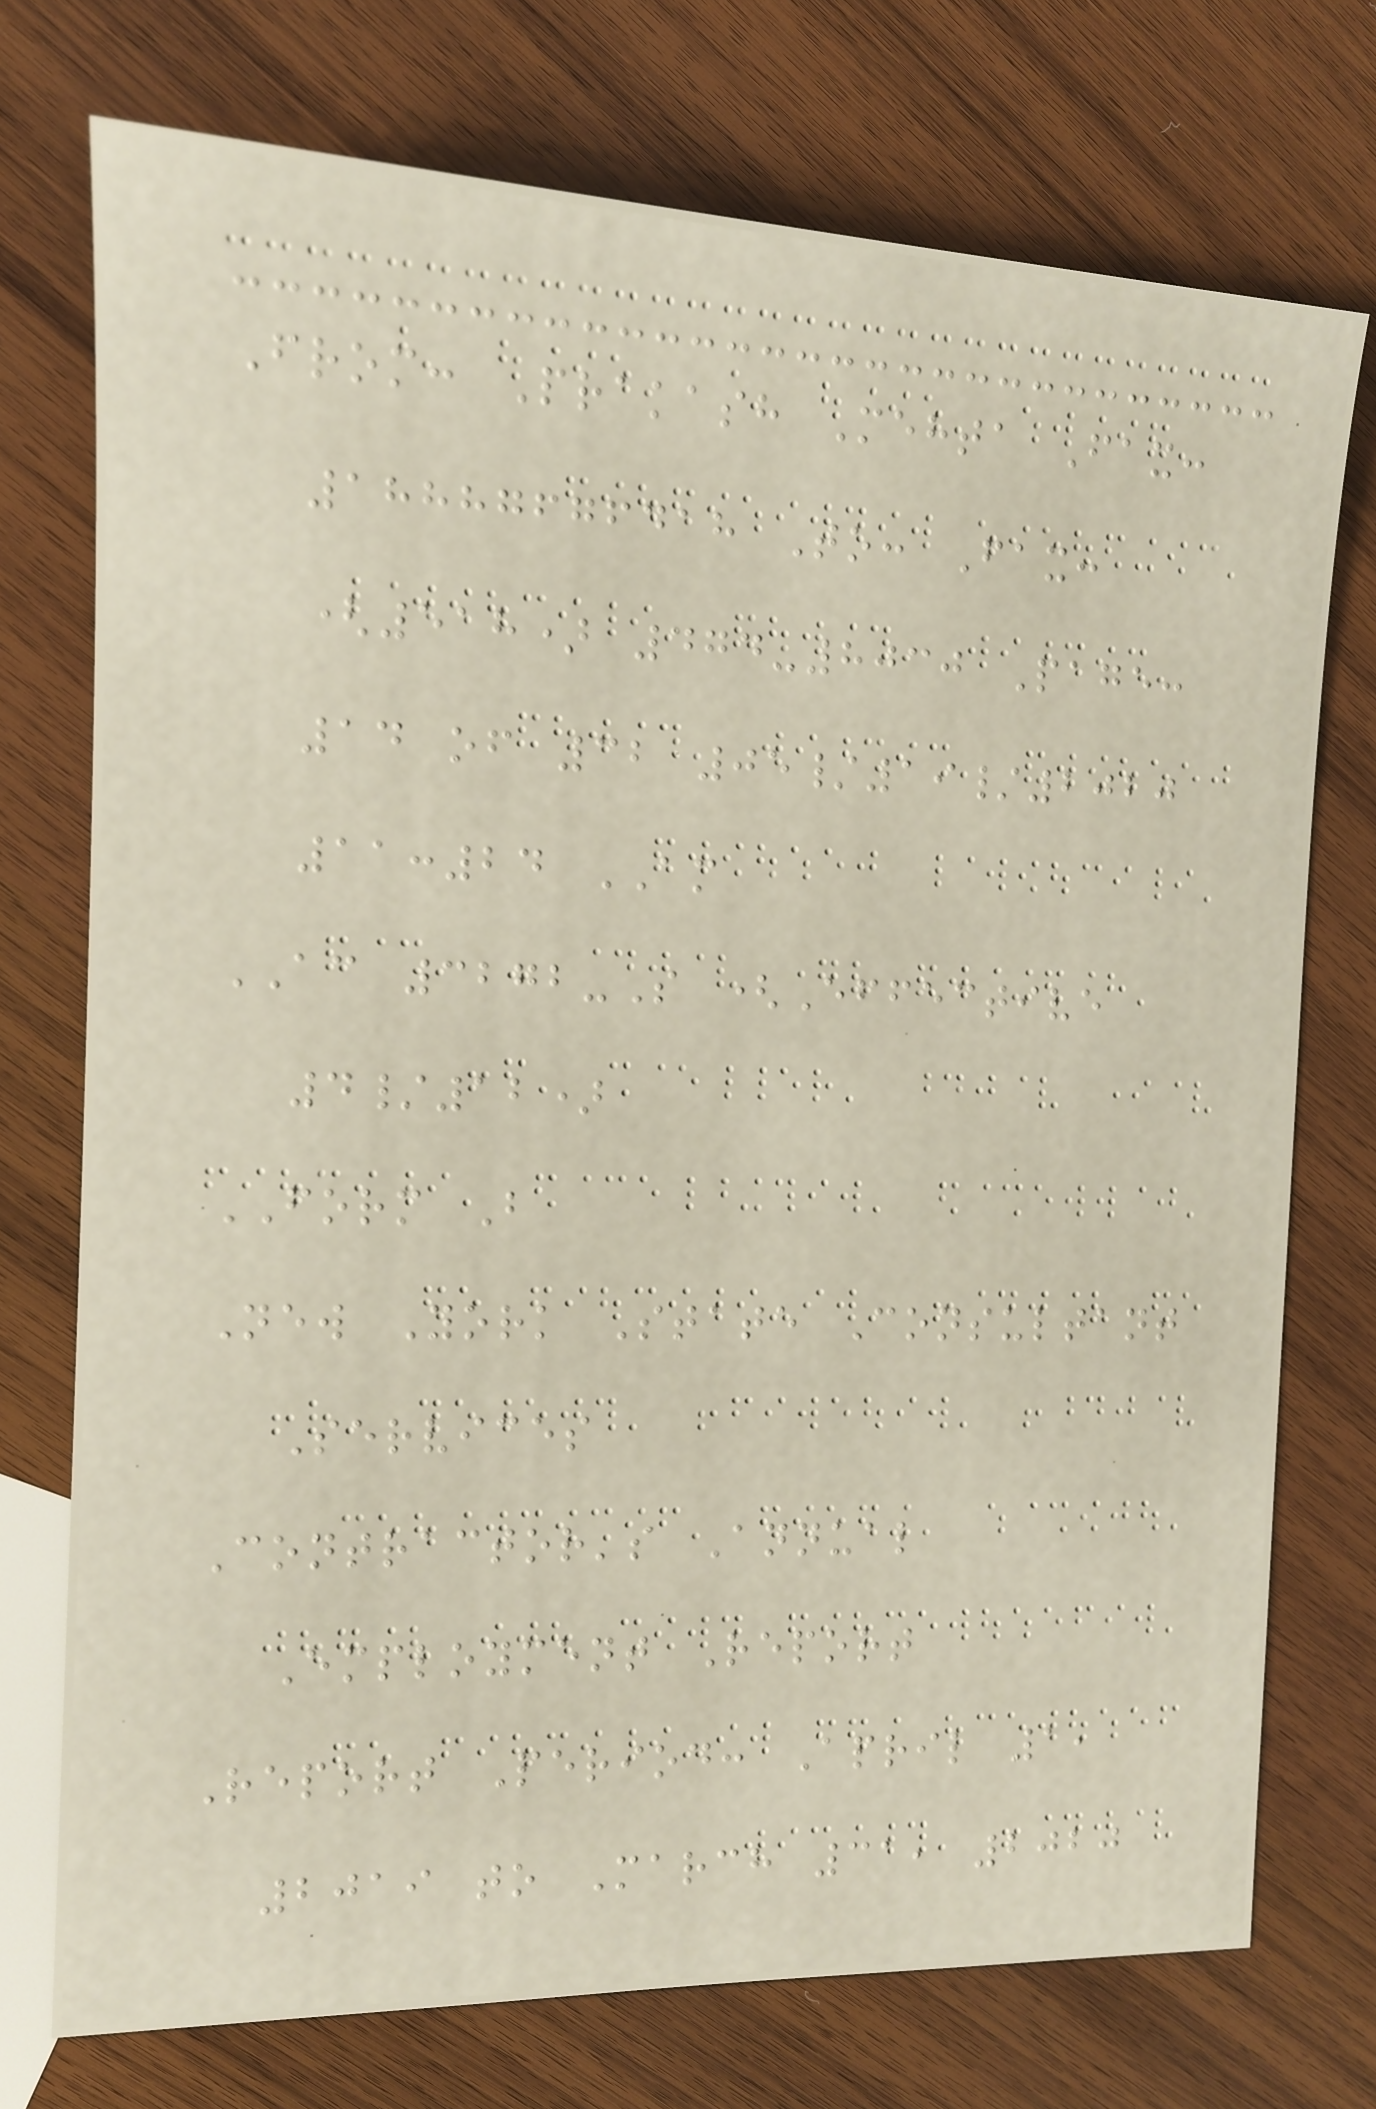From: Prakash Mehta Fax:
18887676418 To: Fax:
(518) 474-8030 Page:
14 of 32 05/19/2020
11:24 AM
AC 3272-S (Effective
4/12)
FORM B
New York State Consultant
Services
Contractor's Annual
Employment Report
Report Period: April 1,
2019 to March 31, 2020
